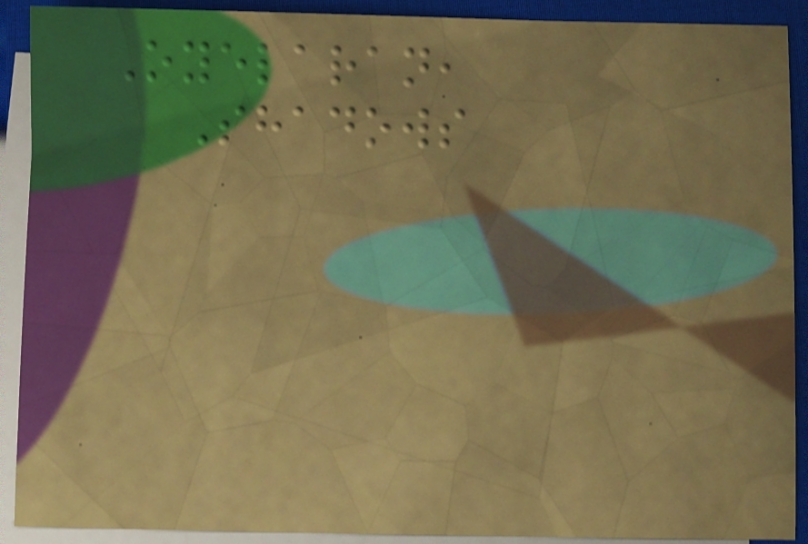Oyelaran,
Shadows
